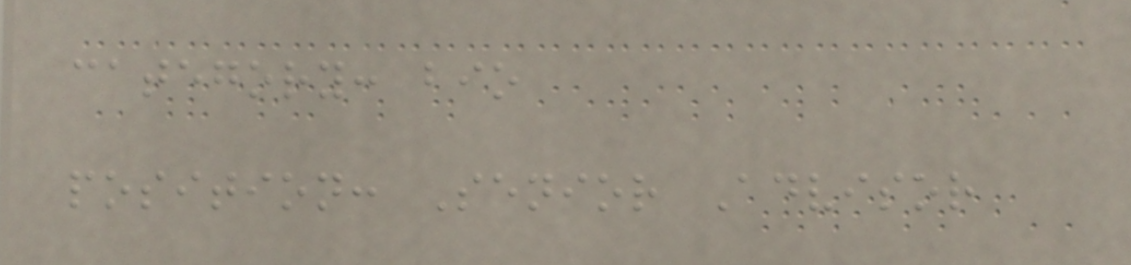category: bio
position: Senior Advisor
